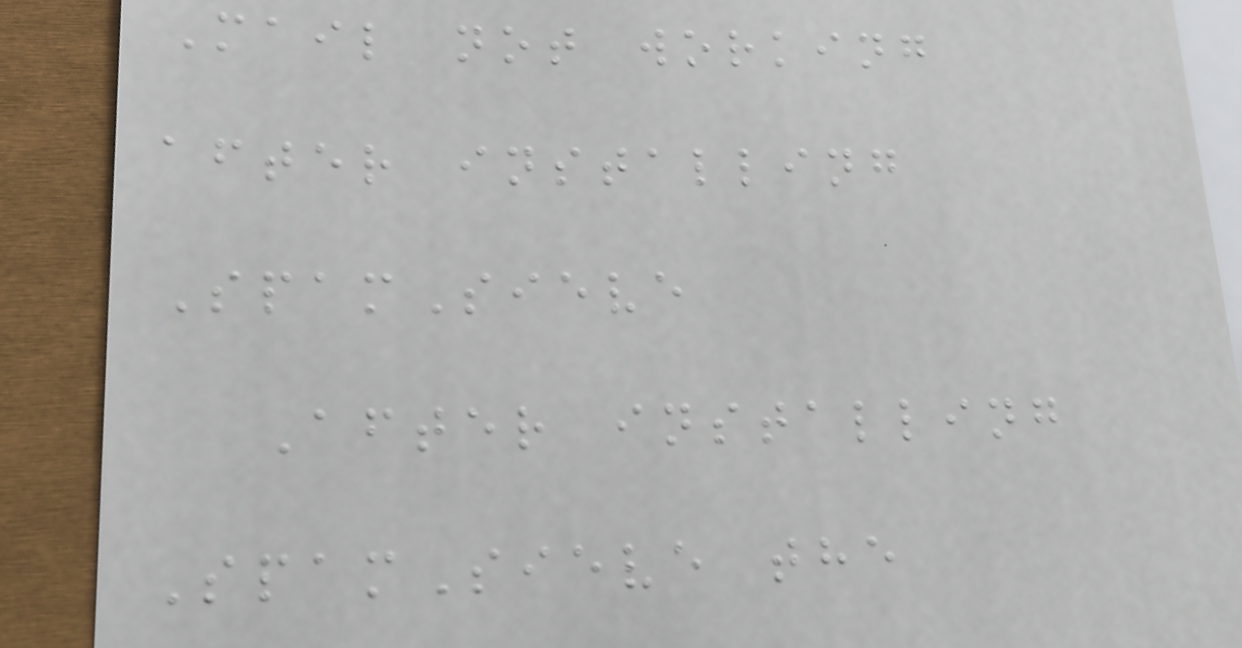Mail not working
after installing
SpamSieve
After installing
SpamSieve the
